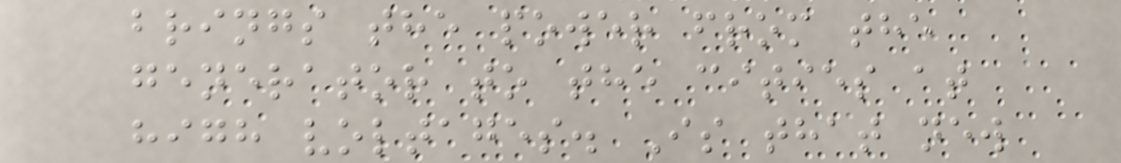brings the power from the
generator to the cities at
high voltages. Is that new
